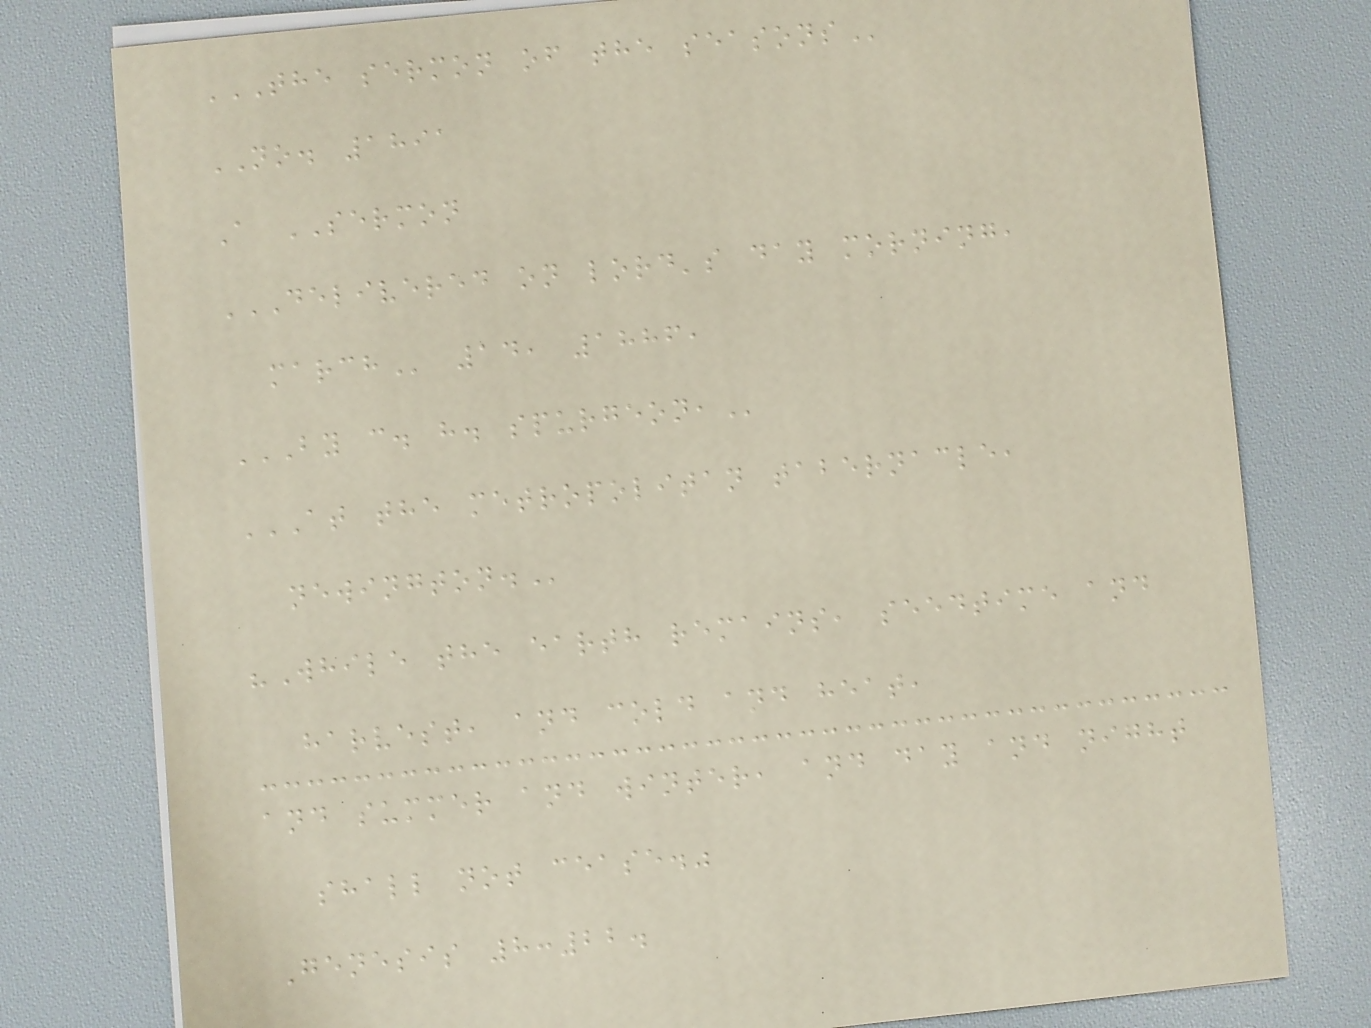THE SERMON OF THE SEASONS
NO. 1891
A SERMON
DELIVERED ON LORD'S DAY MORNING,
MARCH 14, 1886,
BY C. H. SPURGEON,
AT THE METROPOLITAN TABERNACLE,
NEWINGTON.
"While the earth remains, seedtime and
harvest, and cold and heat,
and summer and winter, and day and night
shall not cease."
Genesis 8:22.
